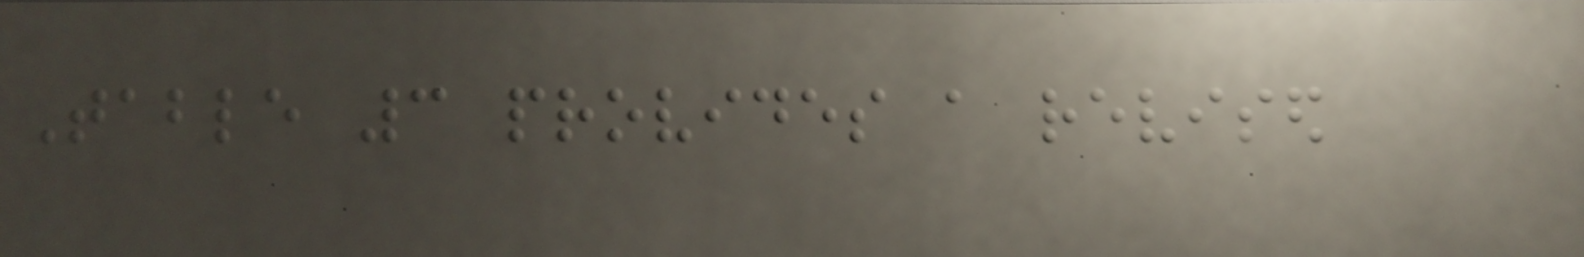Table 3 provides a revised
